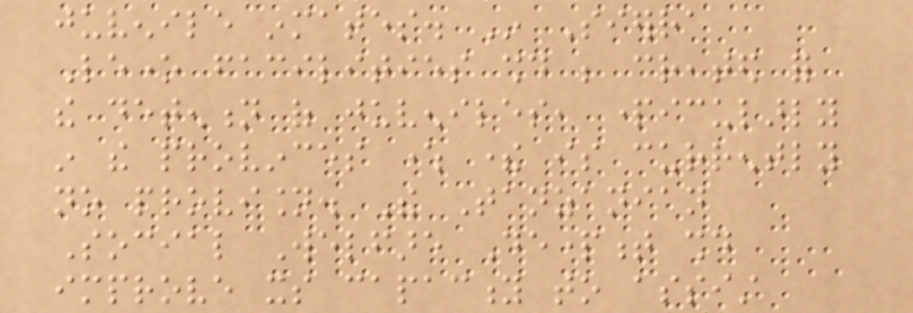juvenile inmates. In Sierra
Leone facilities should be created for
the detention of juveniles, particularly
in the provinces where there is currently
no provision. The Tanzanian
Social Welfare Department should
improve its capacity to assist
